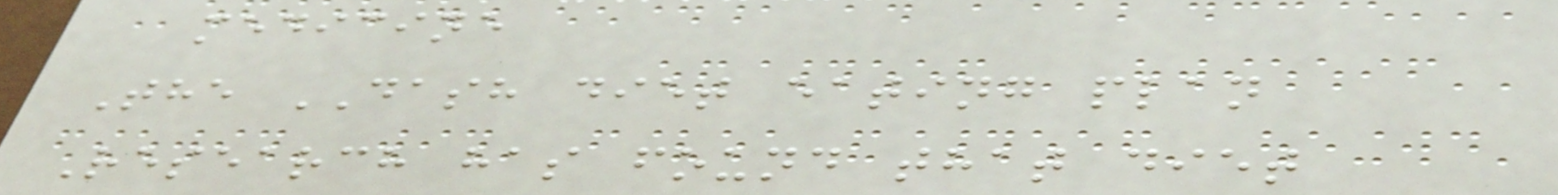medicine
The DASH diet eating plan
Research has found that diet
